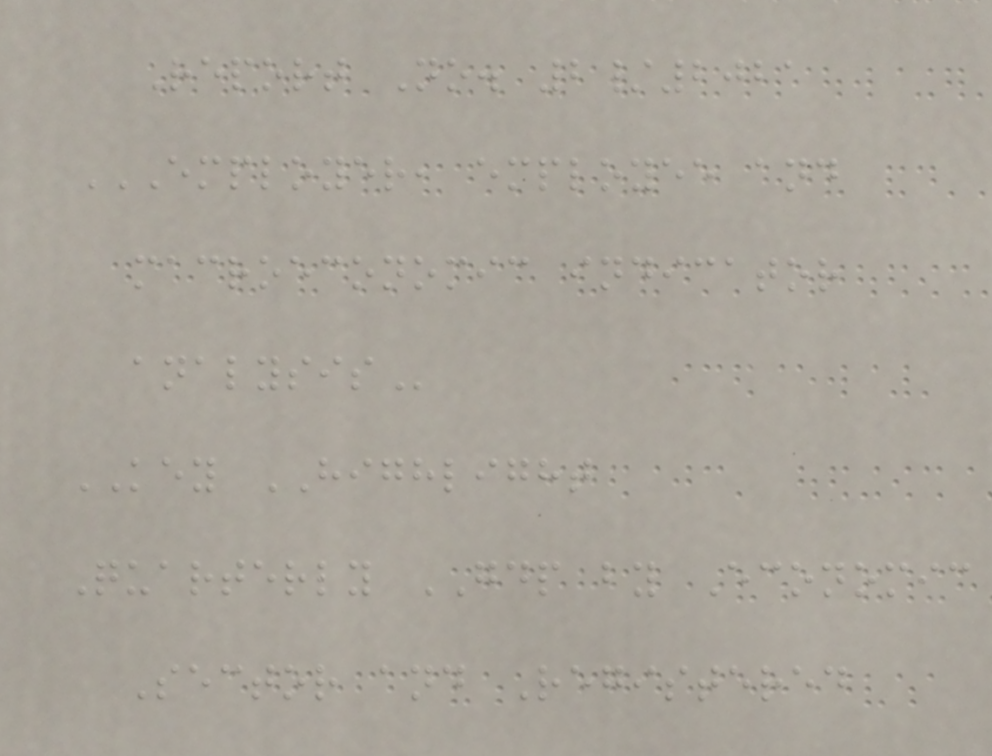Report No. 2/2021
EMPLOYER, EMPLOYEE AND
MACROECONOMIC INDICATOR
ANALYSIS
KEY HIGHLIGHT
Quarterly GDP by Economic
Sector and Registered
